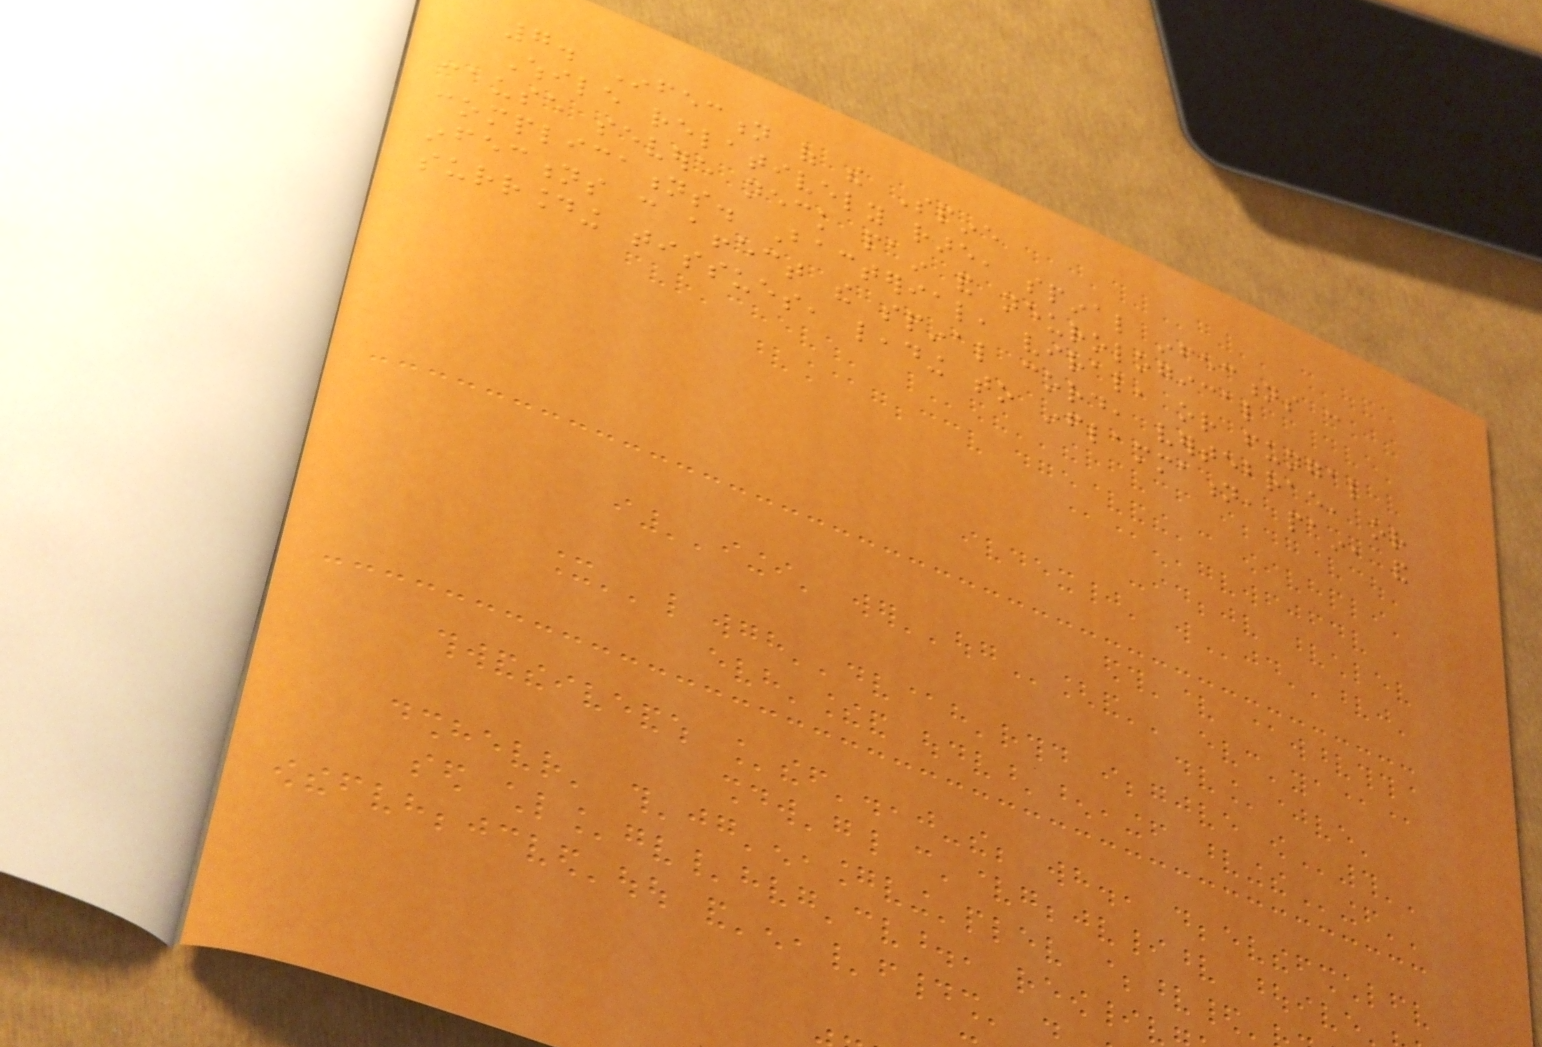7. Infection of the Spine
While relatively rare, spinal infections can
cause severe neck pain and neurological
complications. Bacterial, viral, or fungal
infections can affect the spinal cord, vertebrae, or
surrounding tissues, leading to inflammation, pain, and
